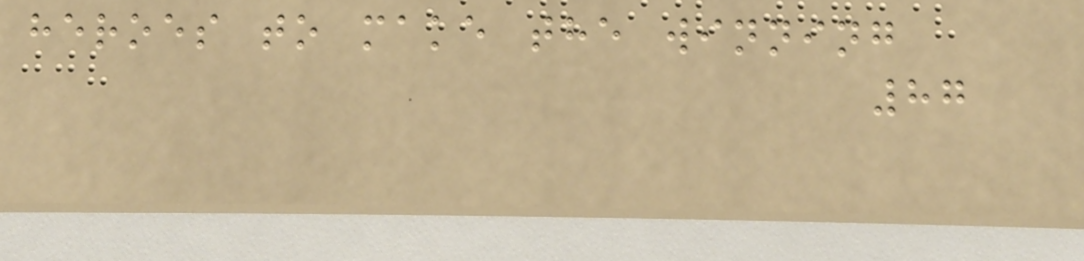heroes to make the winning
87
